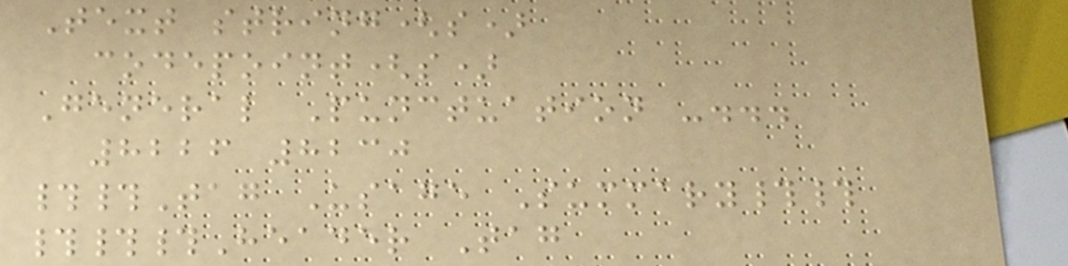Text string(s)
codepoint(s)
General Punctuation -...
8226 8230
##Tag Usage Summary##
###Header Tag
